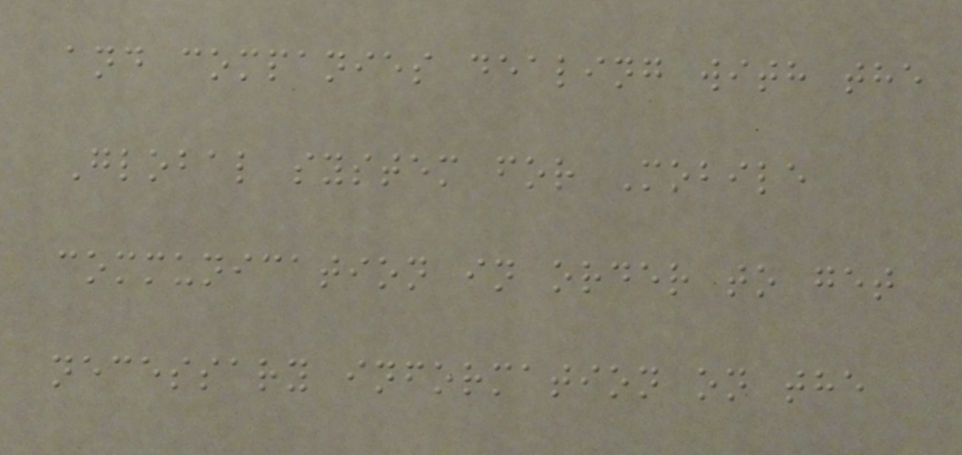and companies dealing with the
Global system for Mobile
communication in order to get
necessary information on the
